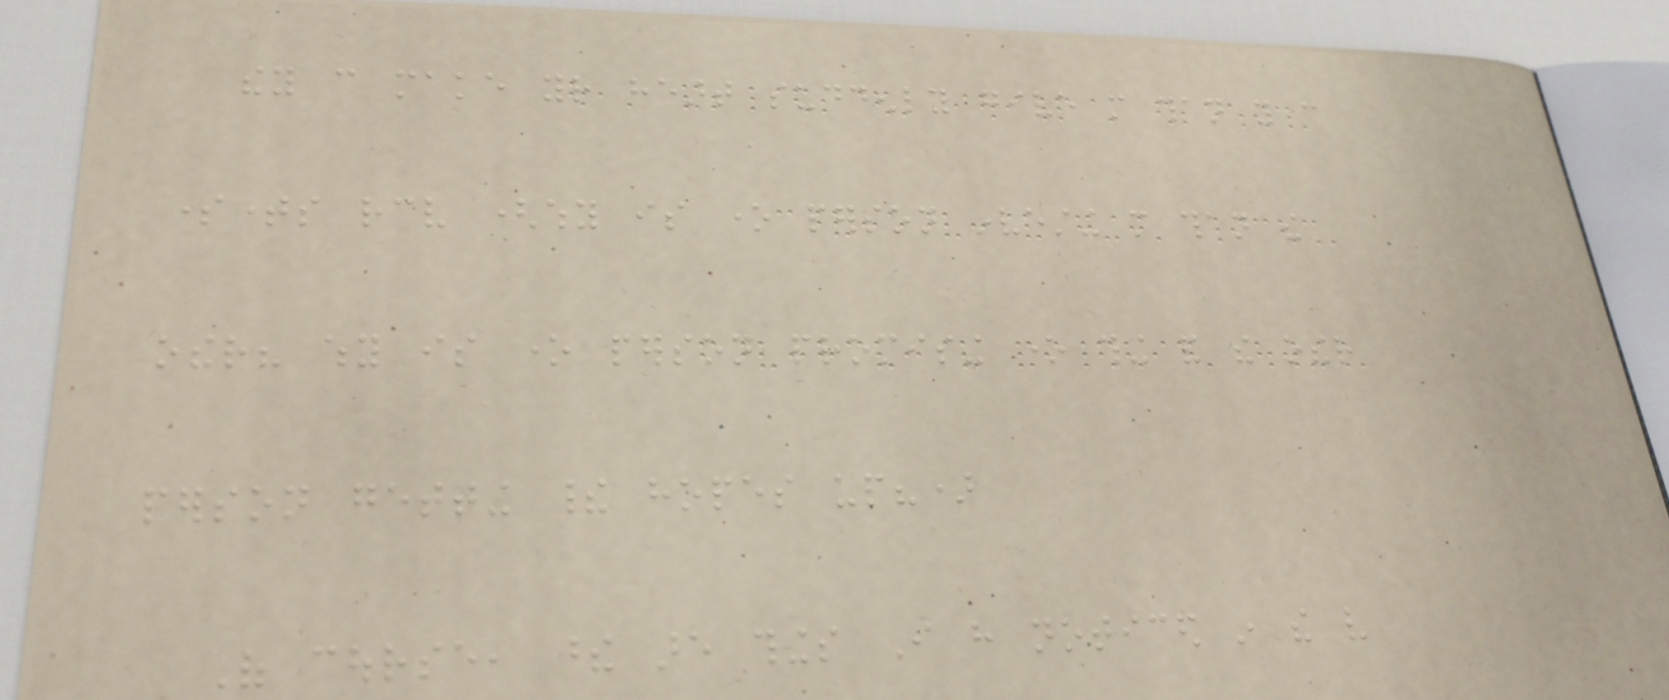they can make your heart suddenly give more than you can
sometimes receive (why is one person investing more than the
other? why is one person promising one thing and the other
person getting their hopes up?)
Of course, these are things I have noticed in the very
